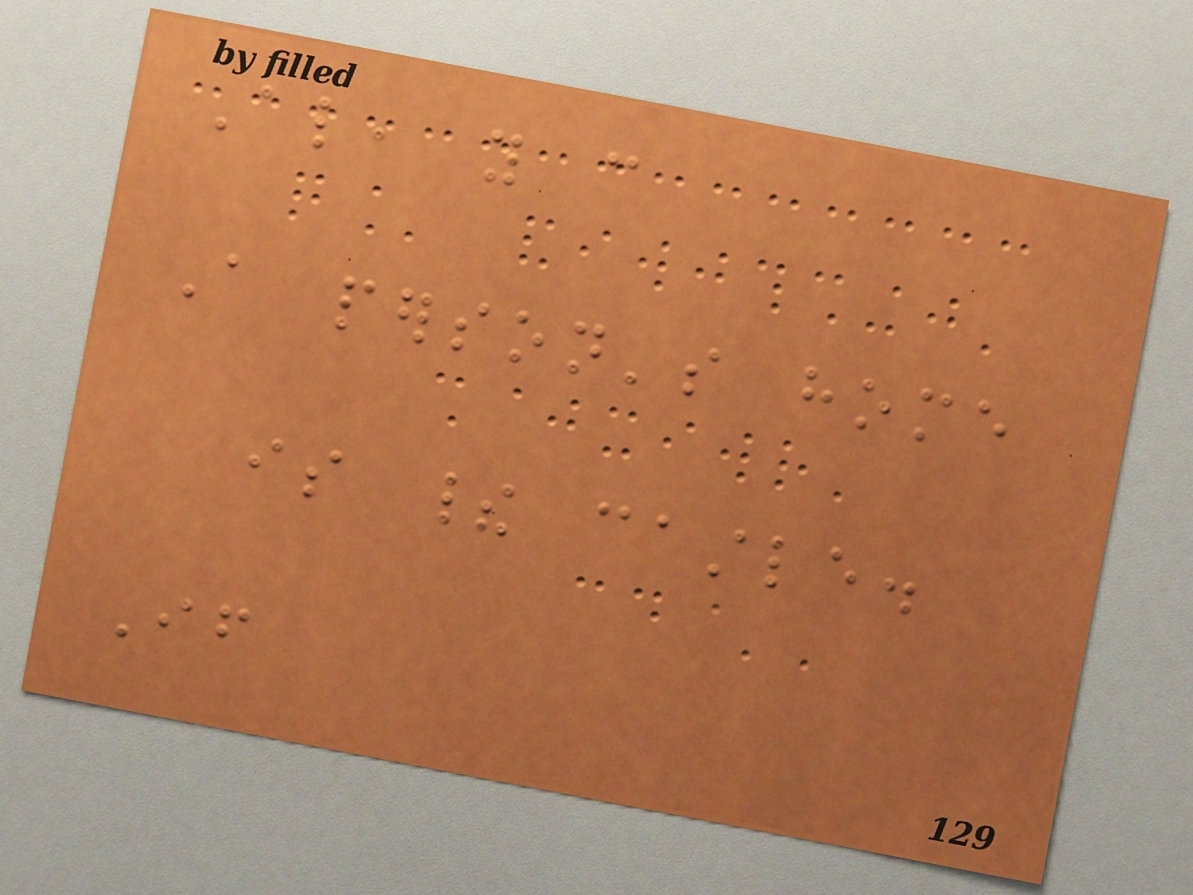Also, you can
A person's home
is their castle.
If
